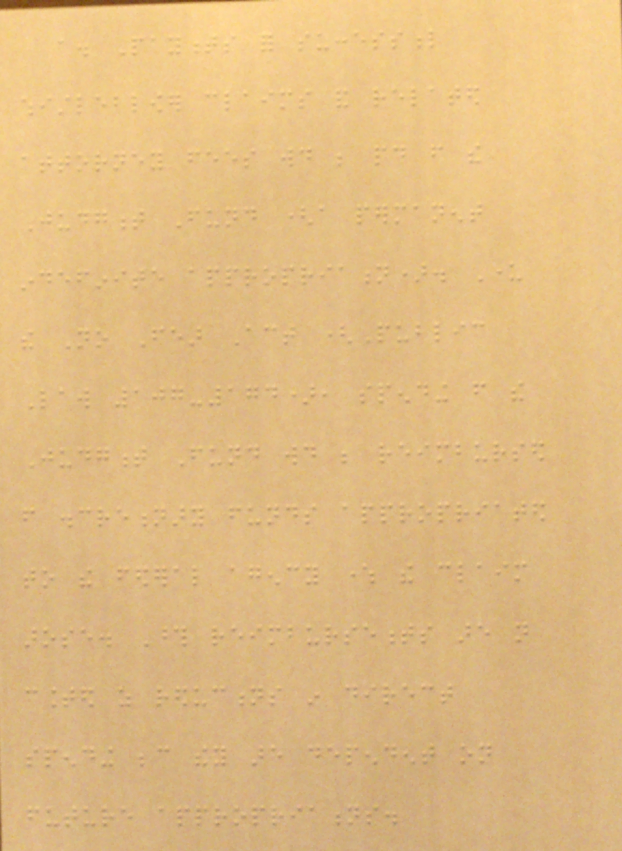a. Payments for successful
whistleblower claims and related
attorney fees would be paid from the
Judgment Fund (a permanent
indefinite appropriation). Under
the No Fear Act (Public
Law 107-174), spending from the
Judgment Fund would be reimbursed
from discretionary funds appropriated
to the federal agency where the claim
arose. Those reimbursements are not
counted as reductions in direct
spending because they are dependent on
future appropriations.
